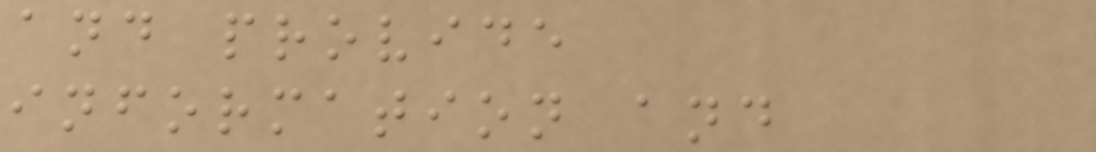and provide
information and
